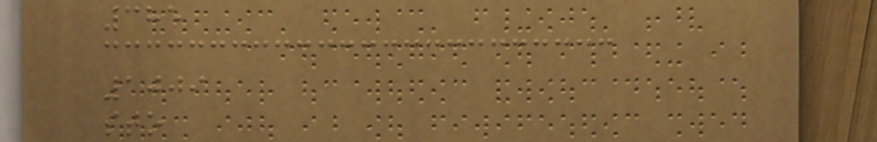385
1009
sto
